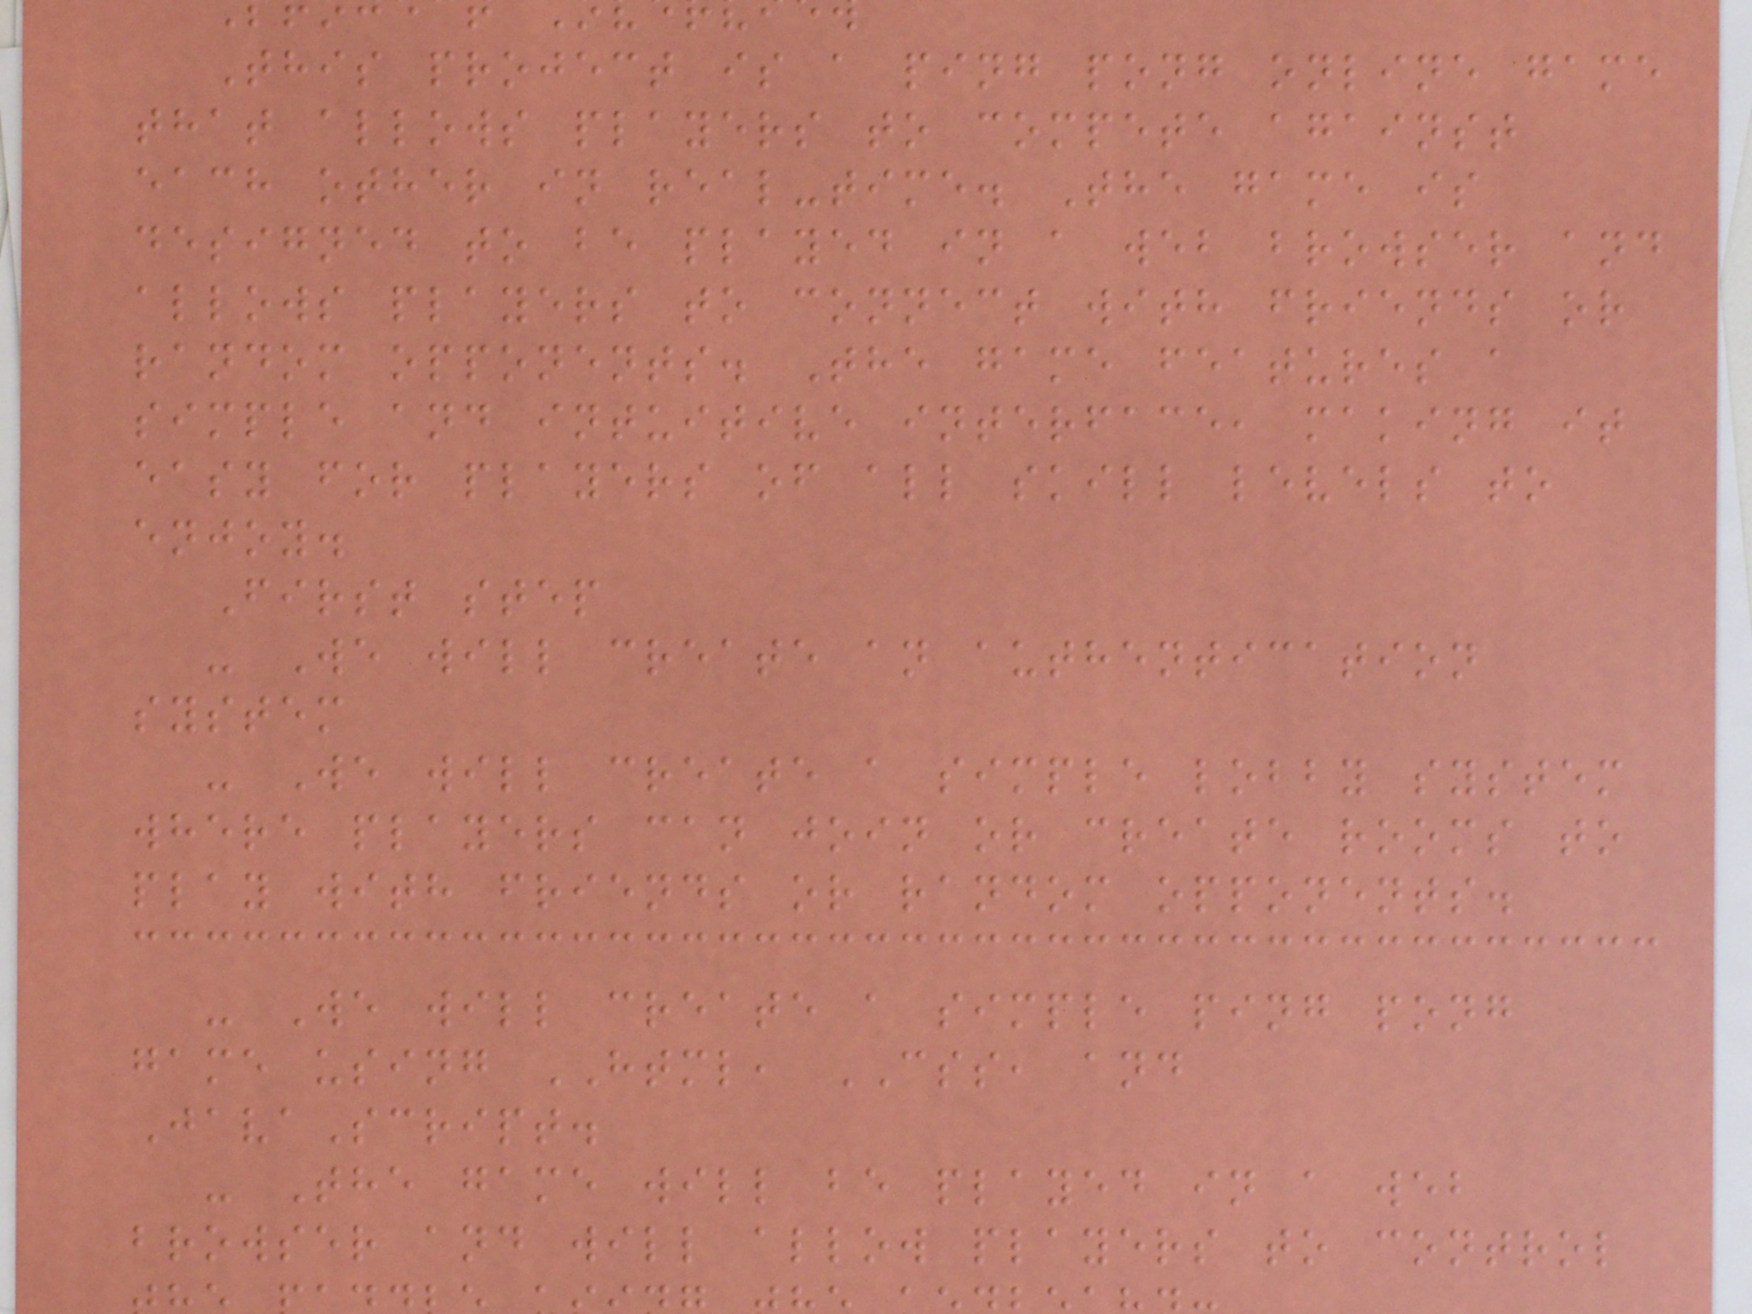This project is a ping pong online game
that allows players to compete against
each other in real-time. The game is
designed to be played in a web browser and
allows players to connect with friends or
random opponents. The game features a
simple and intuitive interface, making it
easy for players of all skill levels to
enjoy.
First step
- We will create an authentication
system
- We will create a simple lobby system
where players can join or create rooms to
play with friends or random opponents.
- We will create a simple ping pong
game using HTML, CSS, and
JavaScript.
- The game will be played in a web
browser and will allow players to control
